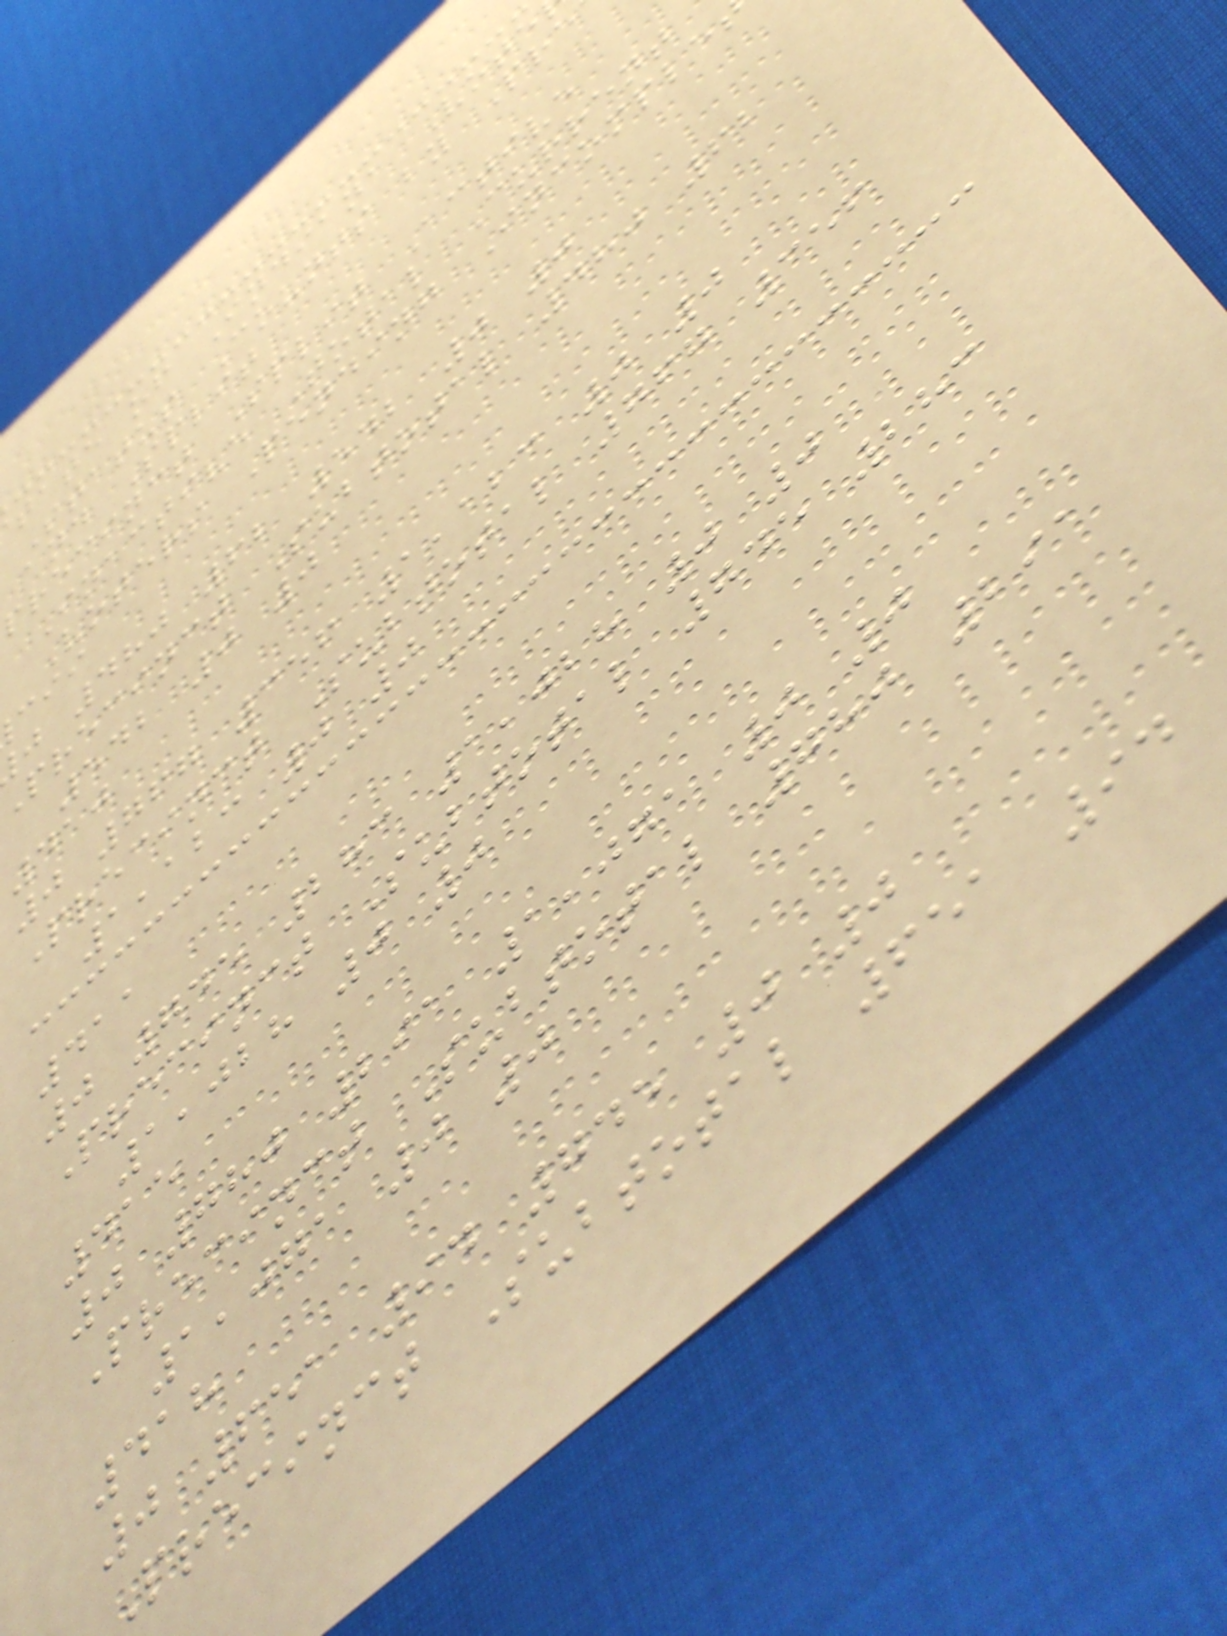tate of Indiana Vote
Status Counts by Pre
and Split
precinct Split Active
Inactive Total Current
Voters Pending Incomple
j 480 62 542 0 0
precinct Subtotal 480 62
542 0 0
410
0 767 356 1,123 0 0
Precinct Subtotal 767 356
1,123 0 0
411
0 745 283 1,028 0 0
Precinct Subtotal 745 283
1,028 0 0
415
0 780 291 1,071 0 0
Precinct Subtotal 780 291
1,071 0 0
418
0 651 94 745 0 0
Precinct Subtotal 651 94
